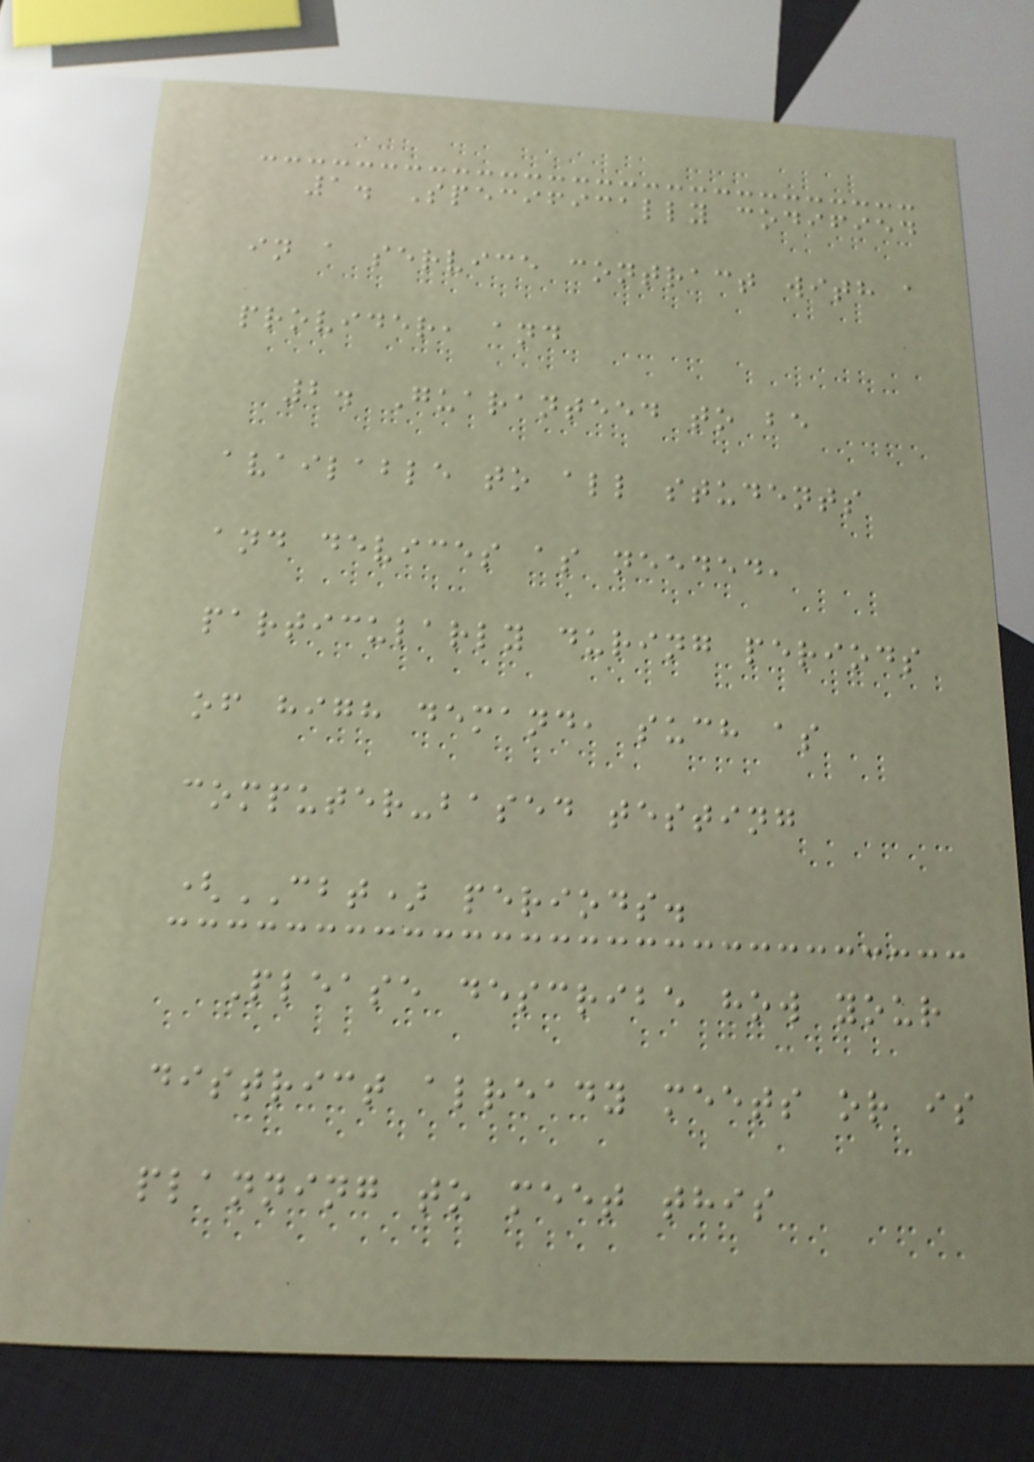1. Specifically codified
in a service contract with a
provider, and
2. Guaranteed to be
available to all students
and devices as needed,
particularly during periods
of high demand, such as
computer-based testing
(CBT) periods.
Please describe how your
district already meets or is
planning to meet this
